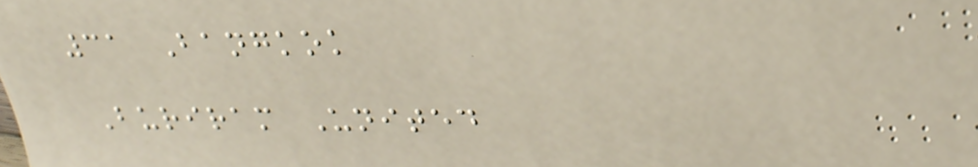31 Bangkok
Buriram United
